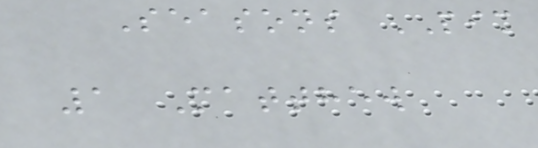Seasons PIM
1 Matthew
